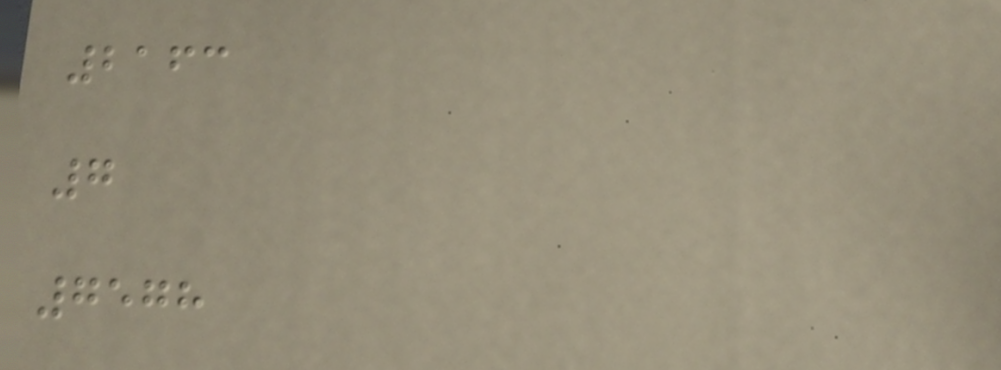2163
7
7578
